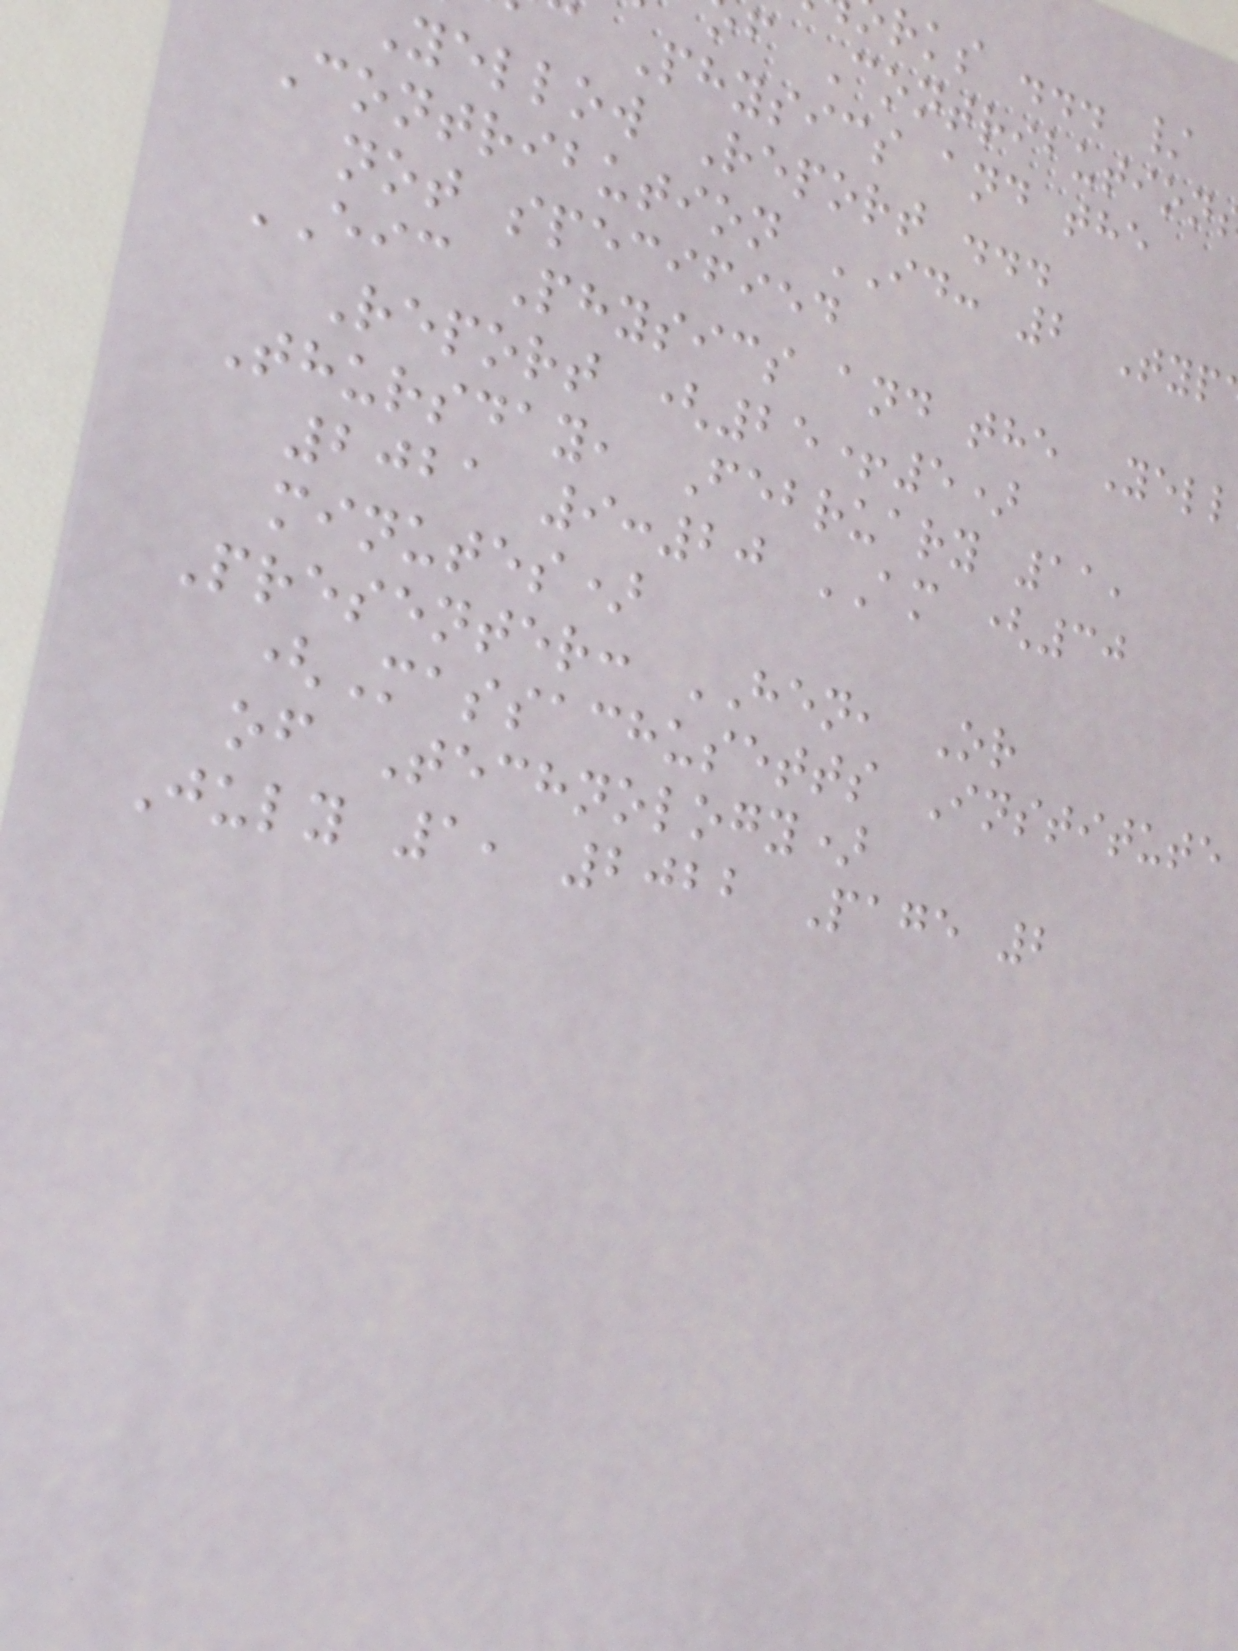rks ... /
f Contribution
Physics and the
yellow Report ...
Contribution ID: 2 Typ
not specified
EIC Physics and the Yell
Report (25+5)
Thursday, February 11,
2021 9:20 AM (30
minutes)
Presenter: HEN, Or
(Massachusetts Institute
of Technology)
July 1, 2022 Page 2
